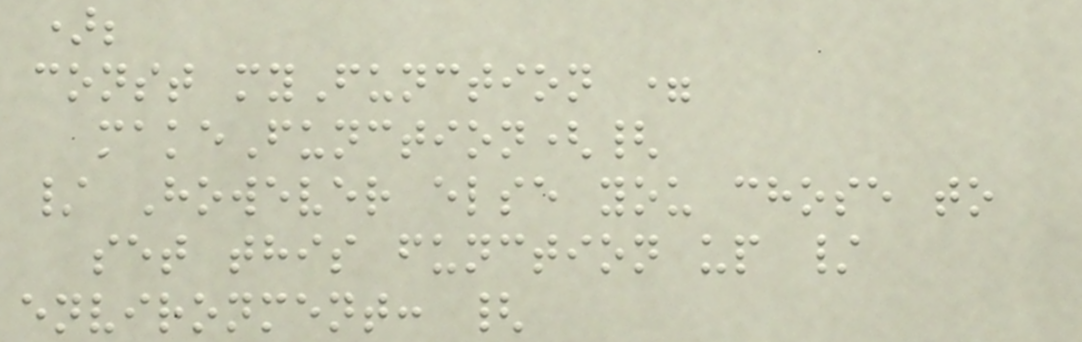);
const myFunction =
makeFunction({
/ However else you chose to
set this function up /
environment: {
